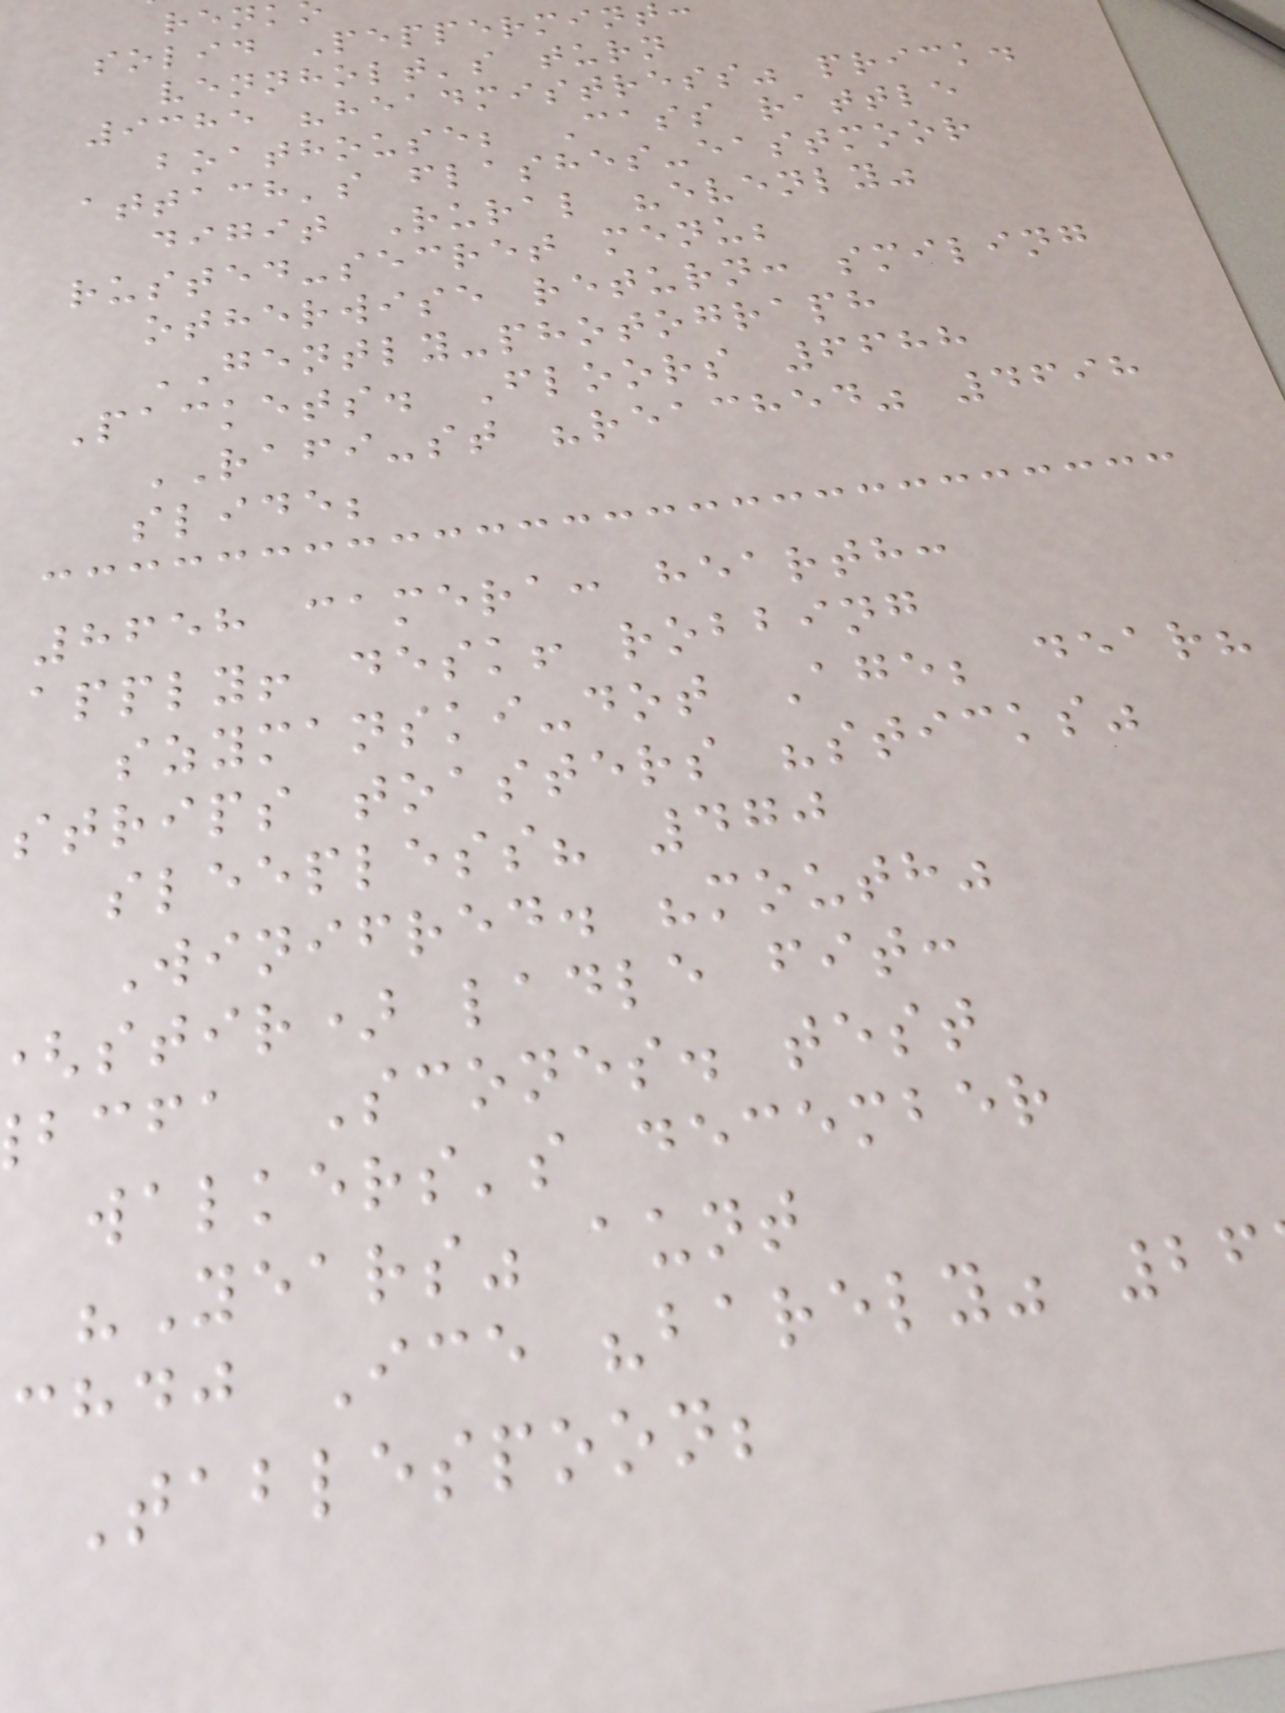renk
solid Peppermint
vennholt's turn
9385 "headmistress" prick.
boathouse; Cass rattle
attach's flashes-eastmoor
digit Rural "evenly"
rusted-secret menu;
otherwise return: smiling
GENTLY-photograph
Packets. Floors 6688
RAFI-st "reached" 4698
slide;
8658 camera: hearth:
apply! desk! robbing
szymanski-dot Age; dear?
strips toasters "sticks"
sleepless? 470
Winifred. "mouth"
stir) ladle fit:
bcfa Scones. test
walkers's december
"Years" aunt
chdj Ice "barely" 26
Tablespoon;
